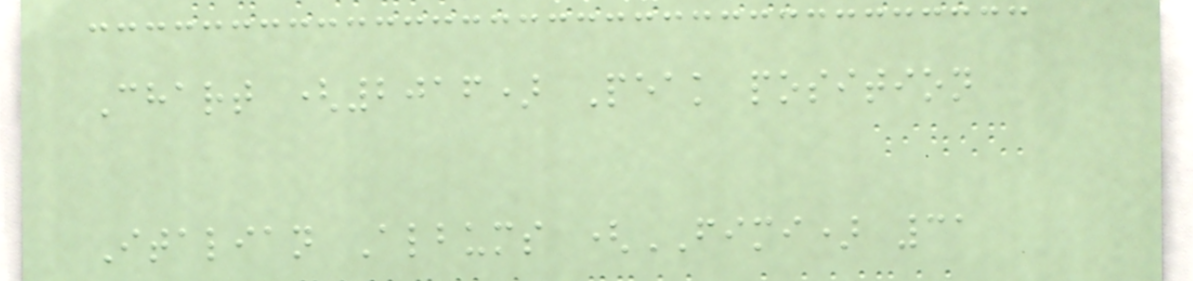Chart (2016) Peak position
Italian Albums (FIMI) 31
